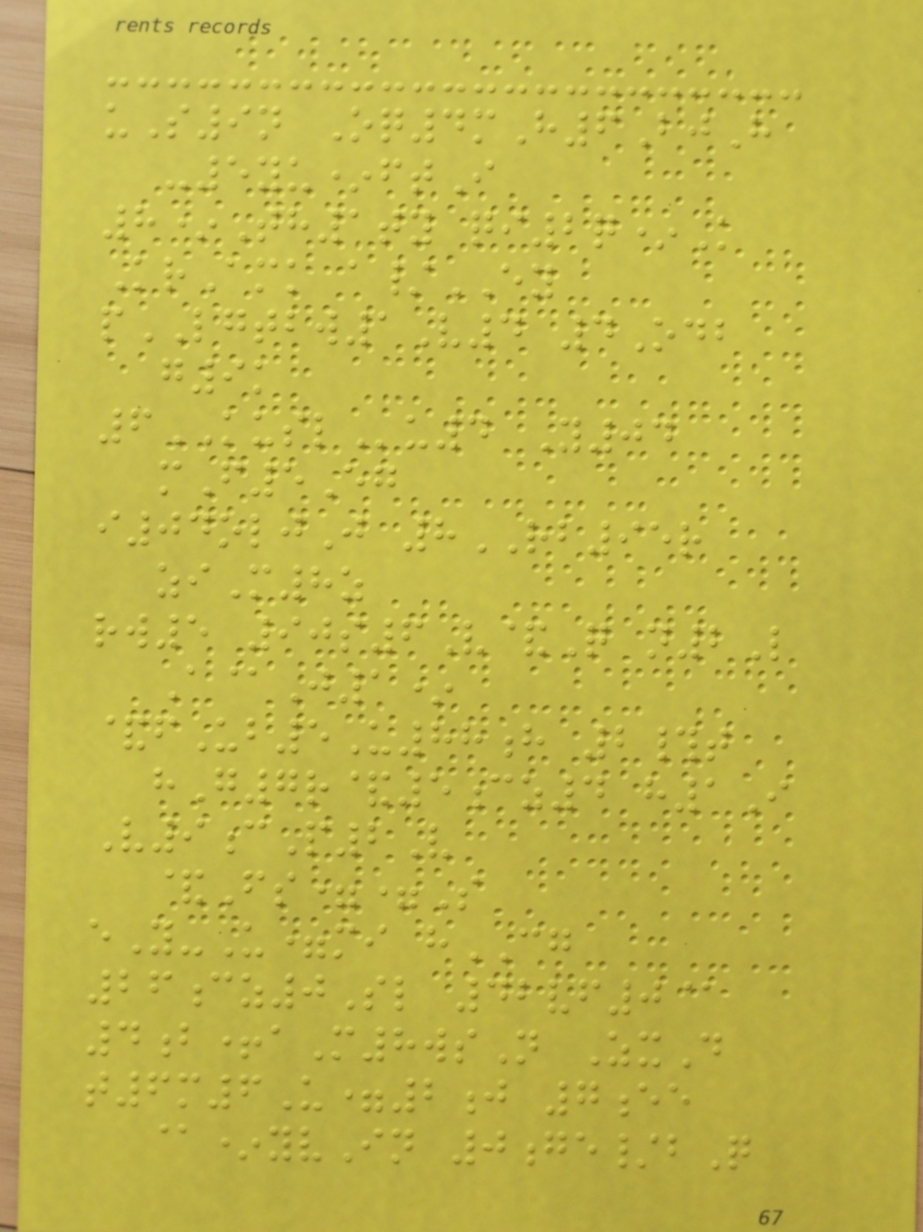uS9n Oq4mH6BjH
-5yu*ftI
8*Th1ty qi2q*K
KrAmk a/EY
pLGTBW1V4 4Odb
g9k
6KUSLu4 Y04
mF5Eg
i04oljJ 8RB95r
ziM8z
rw5 90s6V&Q n2L
A@J1*
&fUb5U88h 2#t
hG7r&5cz4 h1I
V9cP2V
&Fs==S
eY-U=mi hCG
26cz0Sl 42vf0@
4b+aM8wsN ZxD
t6m6U=2j 7ee
@*yvIn 0ge/bQ
